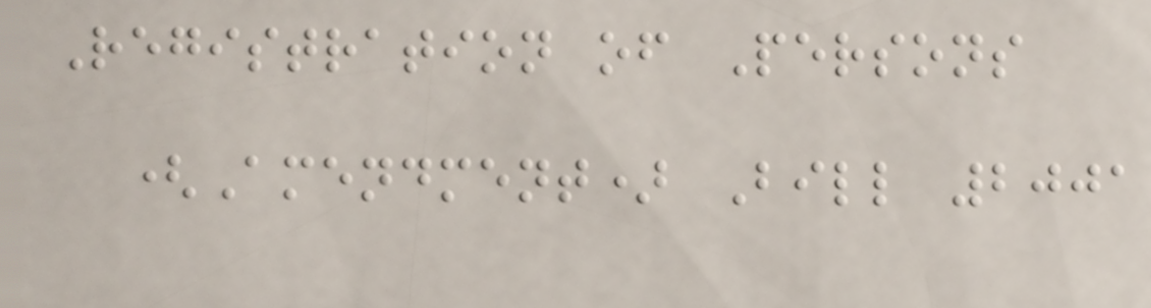Registration of Persons
(Amendment) Bill 2001
